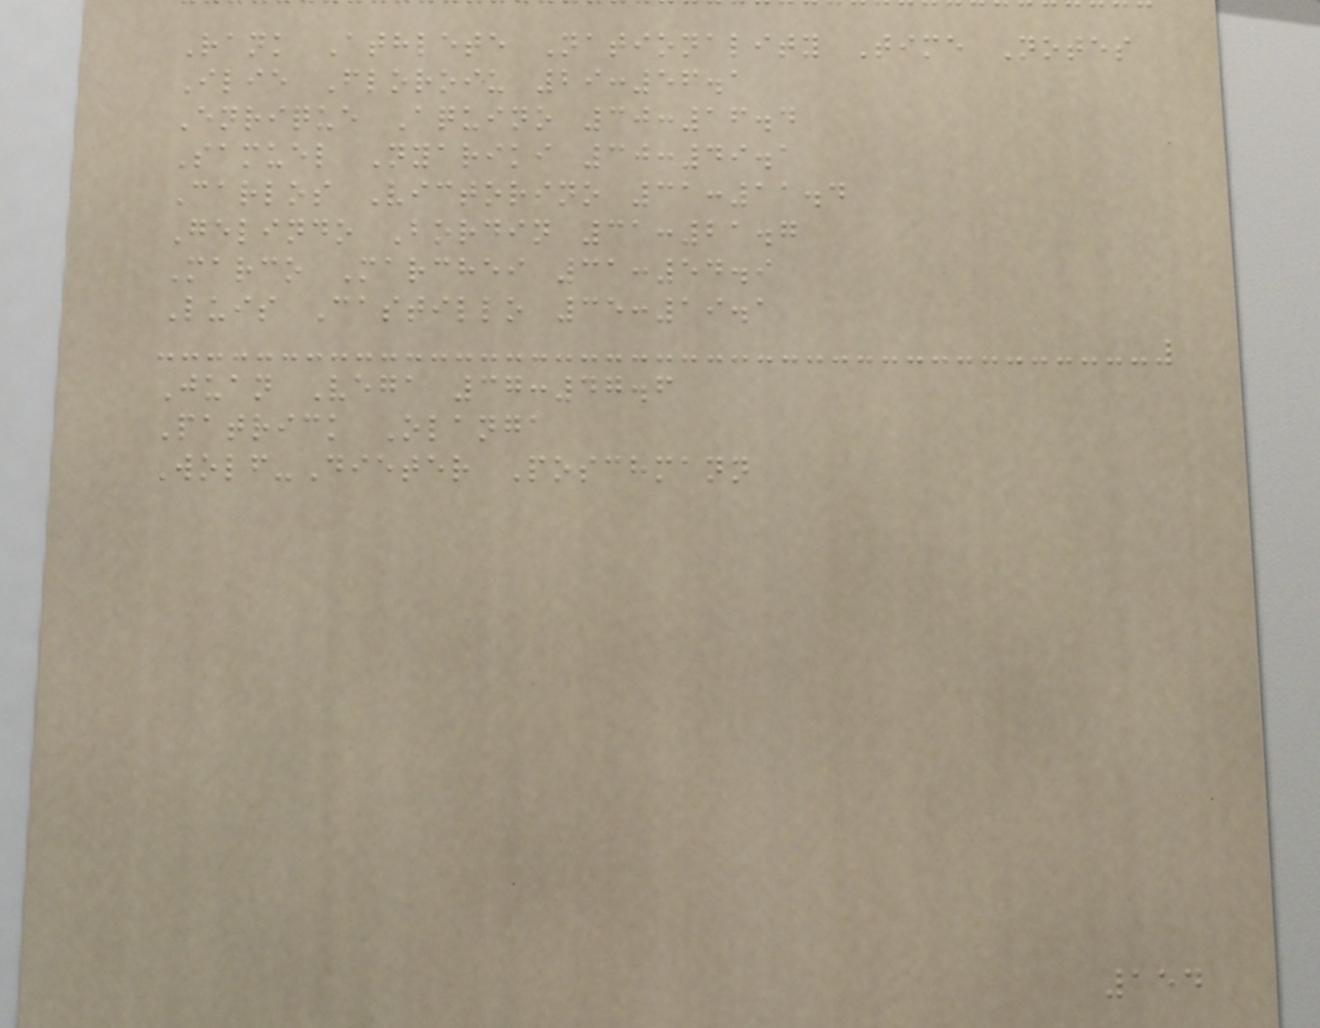Rank Athlete Nationality Time Notes
Ilie Floroiu 29:56.1
Enrique Aquino 30:16.4
Samuel Nyariki 30:49.1
Carlos Victorino 31:11.4
Gelindo Bordin 31:21.7
Marco Marchei 31:54.9
Luis Castillo 35:19.1
Juan Vega 37:47.6
Patrick Olanga
Wolf-Dieter Poschmann
154
